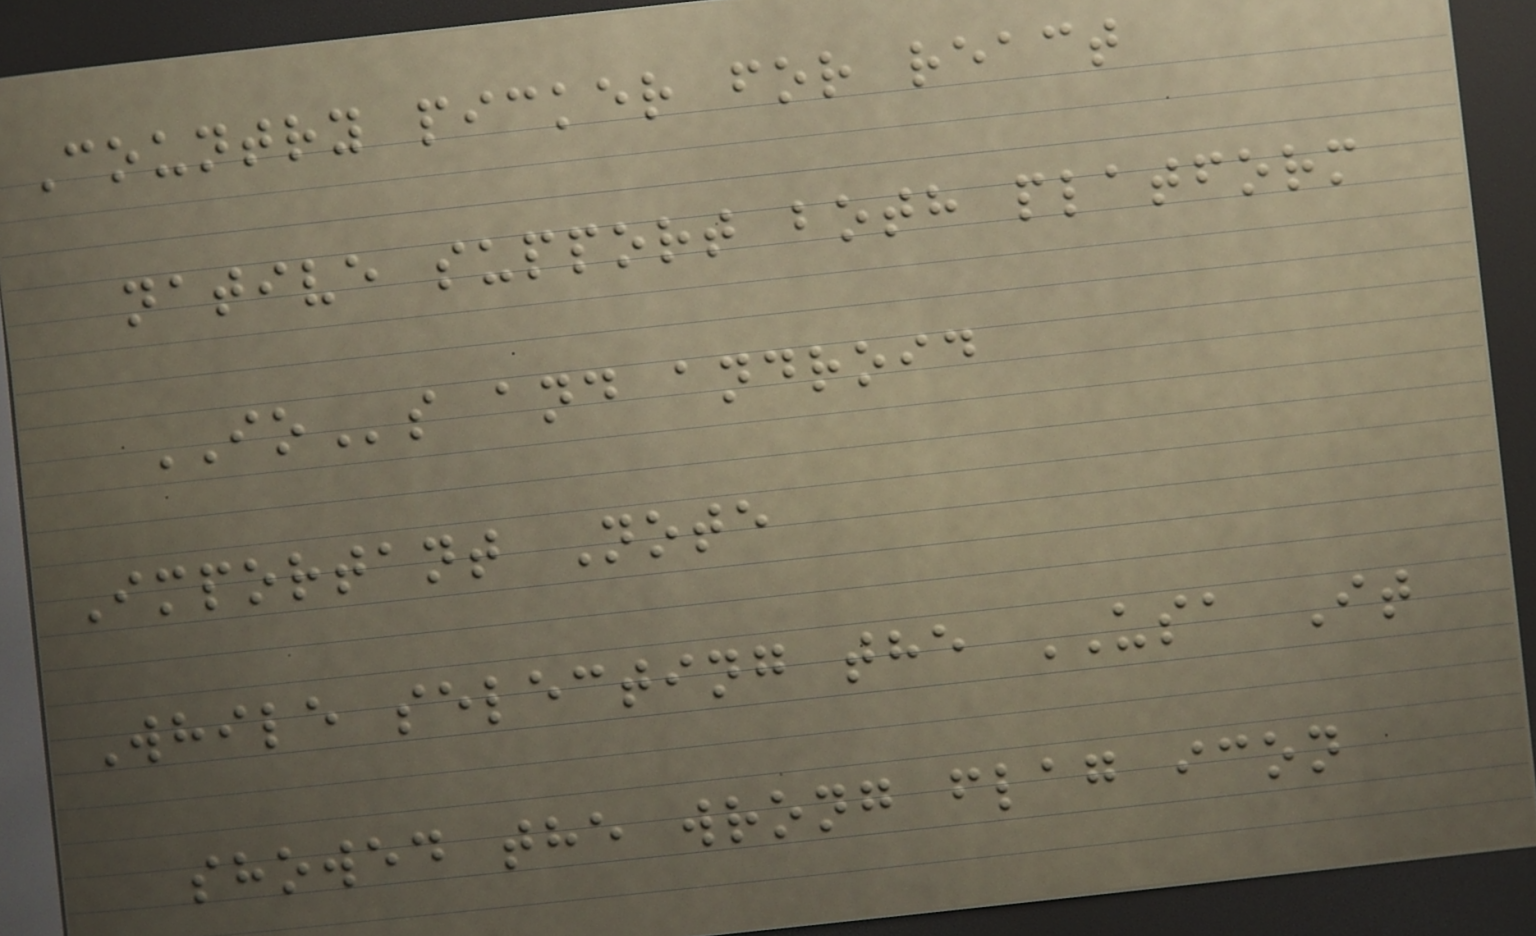Country picker for react
native support both platform
IOs and android
Important Note
While selecting the USA It
showed the wrong flag icon
